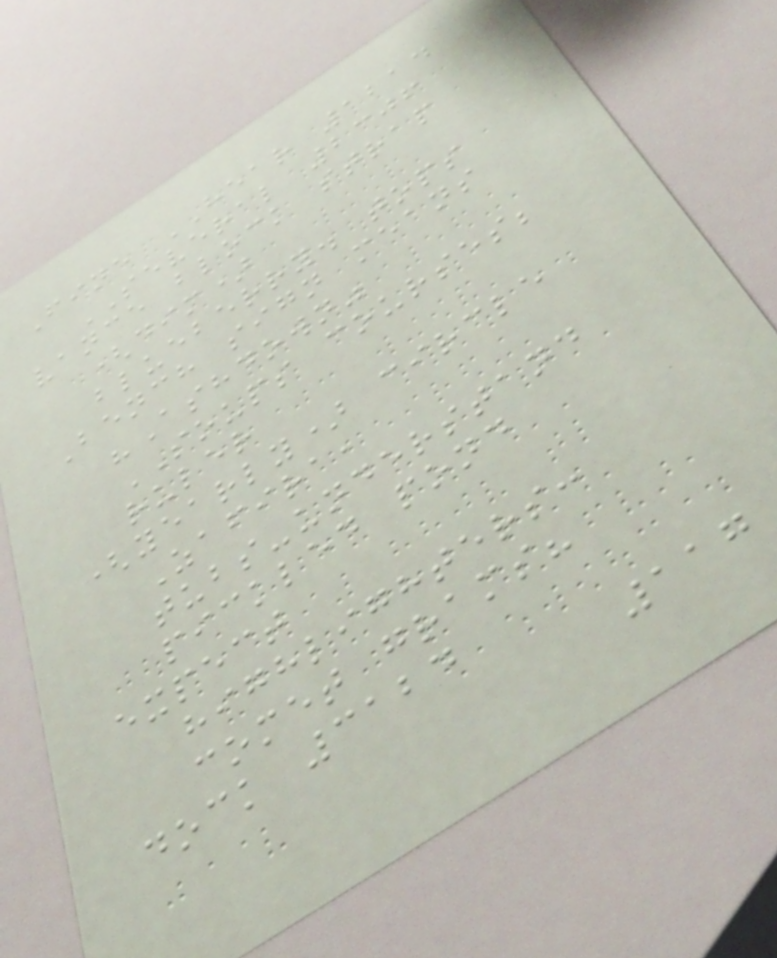Fine HEAR 1214
SEVERAL 2306
vance block strap
(dim)
blueberry. tops
Bench sign means
"Ashdown"
SOUPS courses;
ruler
(yearly) circle
Zafira,
tubs-understand
pickled pond
expect
highlighters:
comet grams?
dock 3124
117
